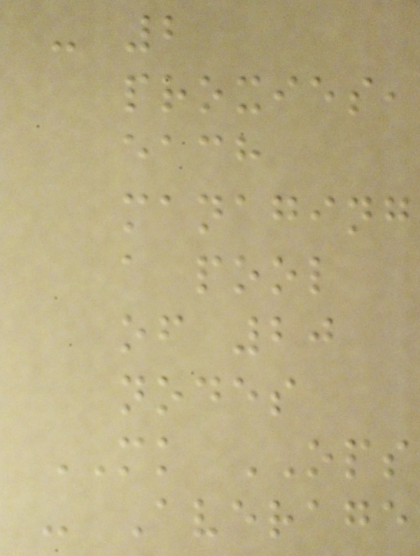- 2
proxies,
each
managing
a pool
of 20
nodes
MK OPS
- Average
